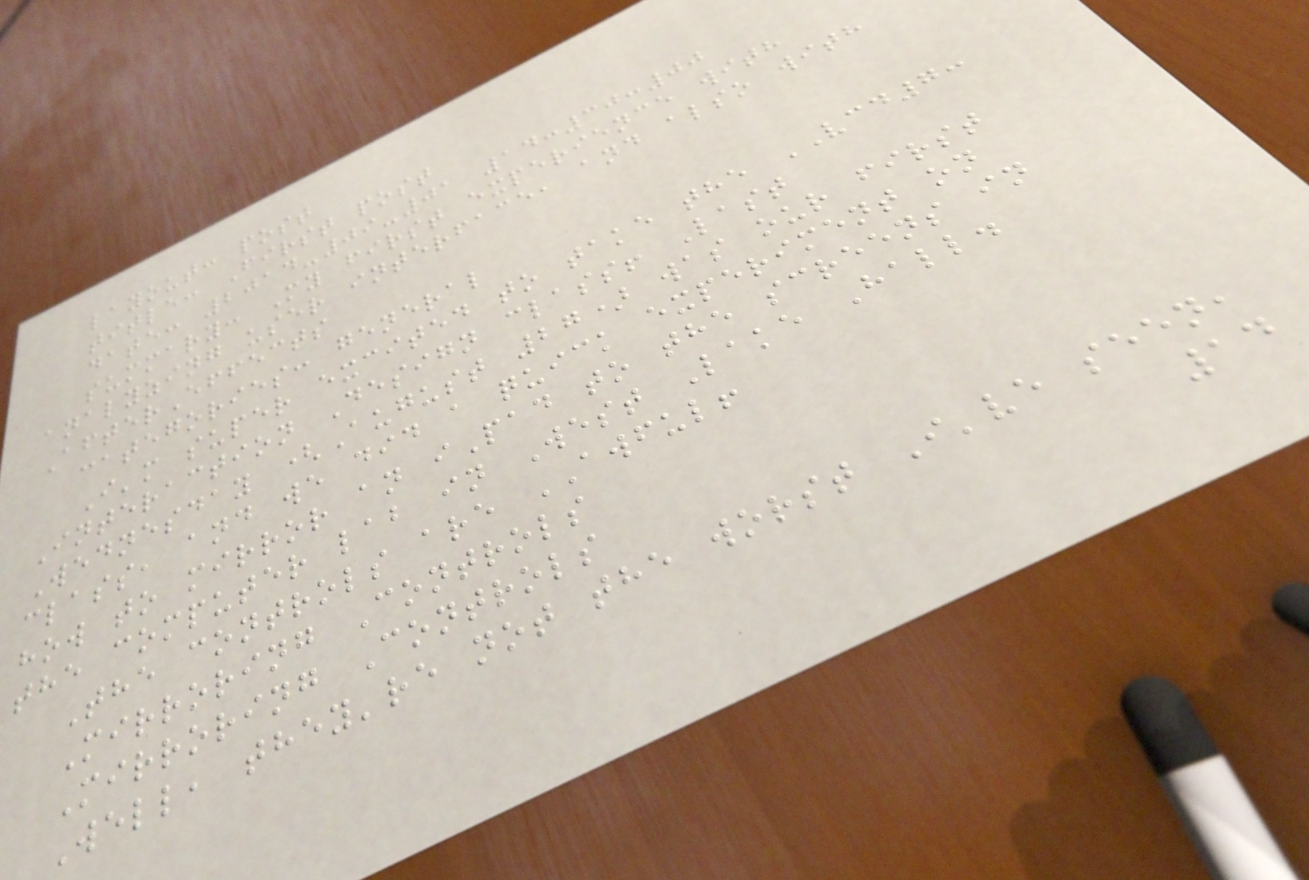layout: post
title: First post
date: 2014-09-01 14:30:00
summary: My first experience with
analyzing user interface, and also with
AfterEffects
categories: general
I'm super excited to take the VCD7:
Interaction Design class! Last
Wednesday (August 27) was our first
class, and we did a quick experiment on
how to mirror an iPad to the screens in
the computer lab in West Lake Hall.
The controls are AWFUL!
Mirroring Controls
Mirroring Controls
Well, they're not the worst I've seen,
14
